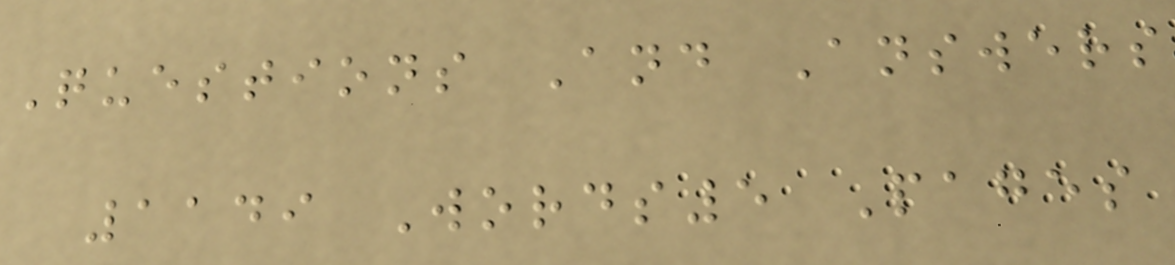Questions And Answers
1149 Words5 Pages
